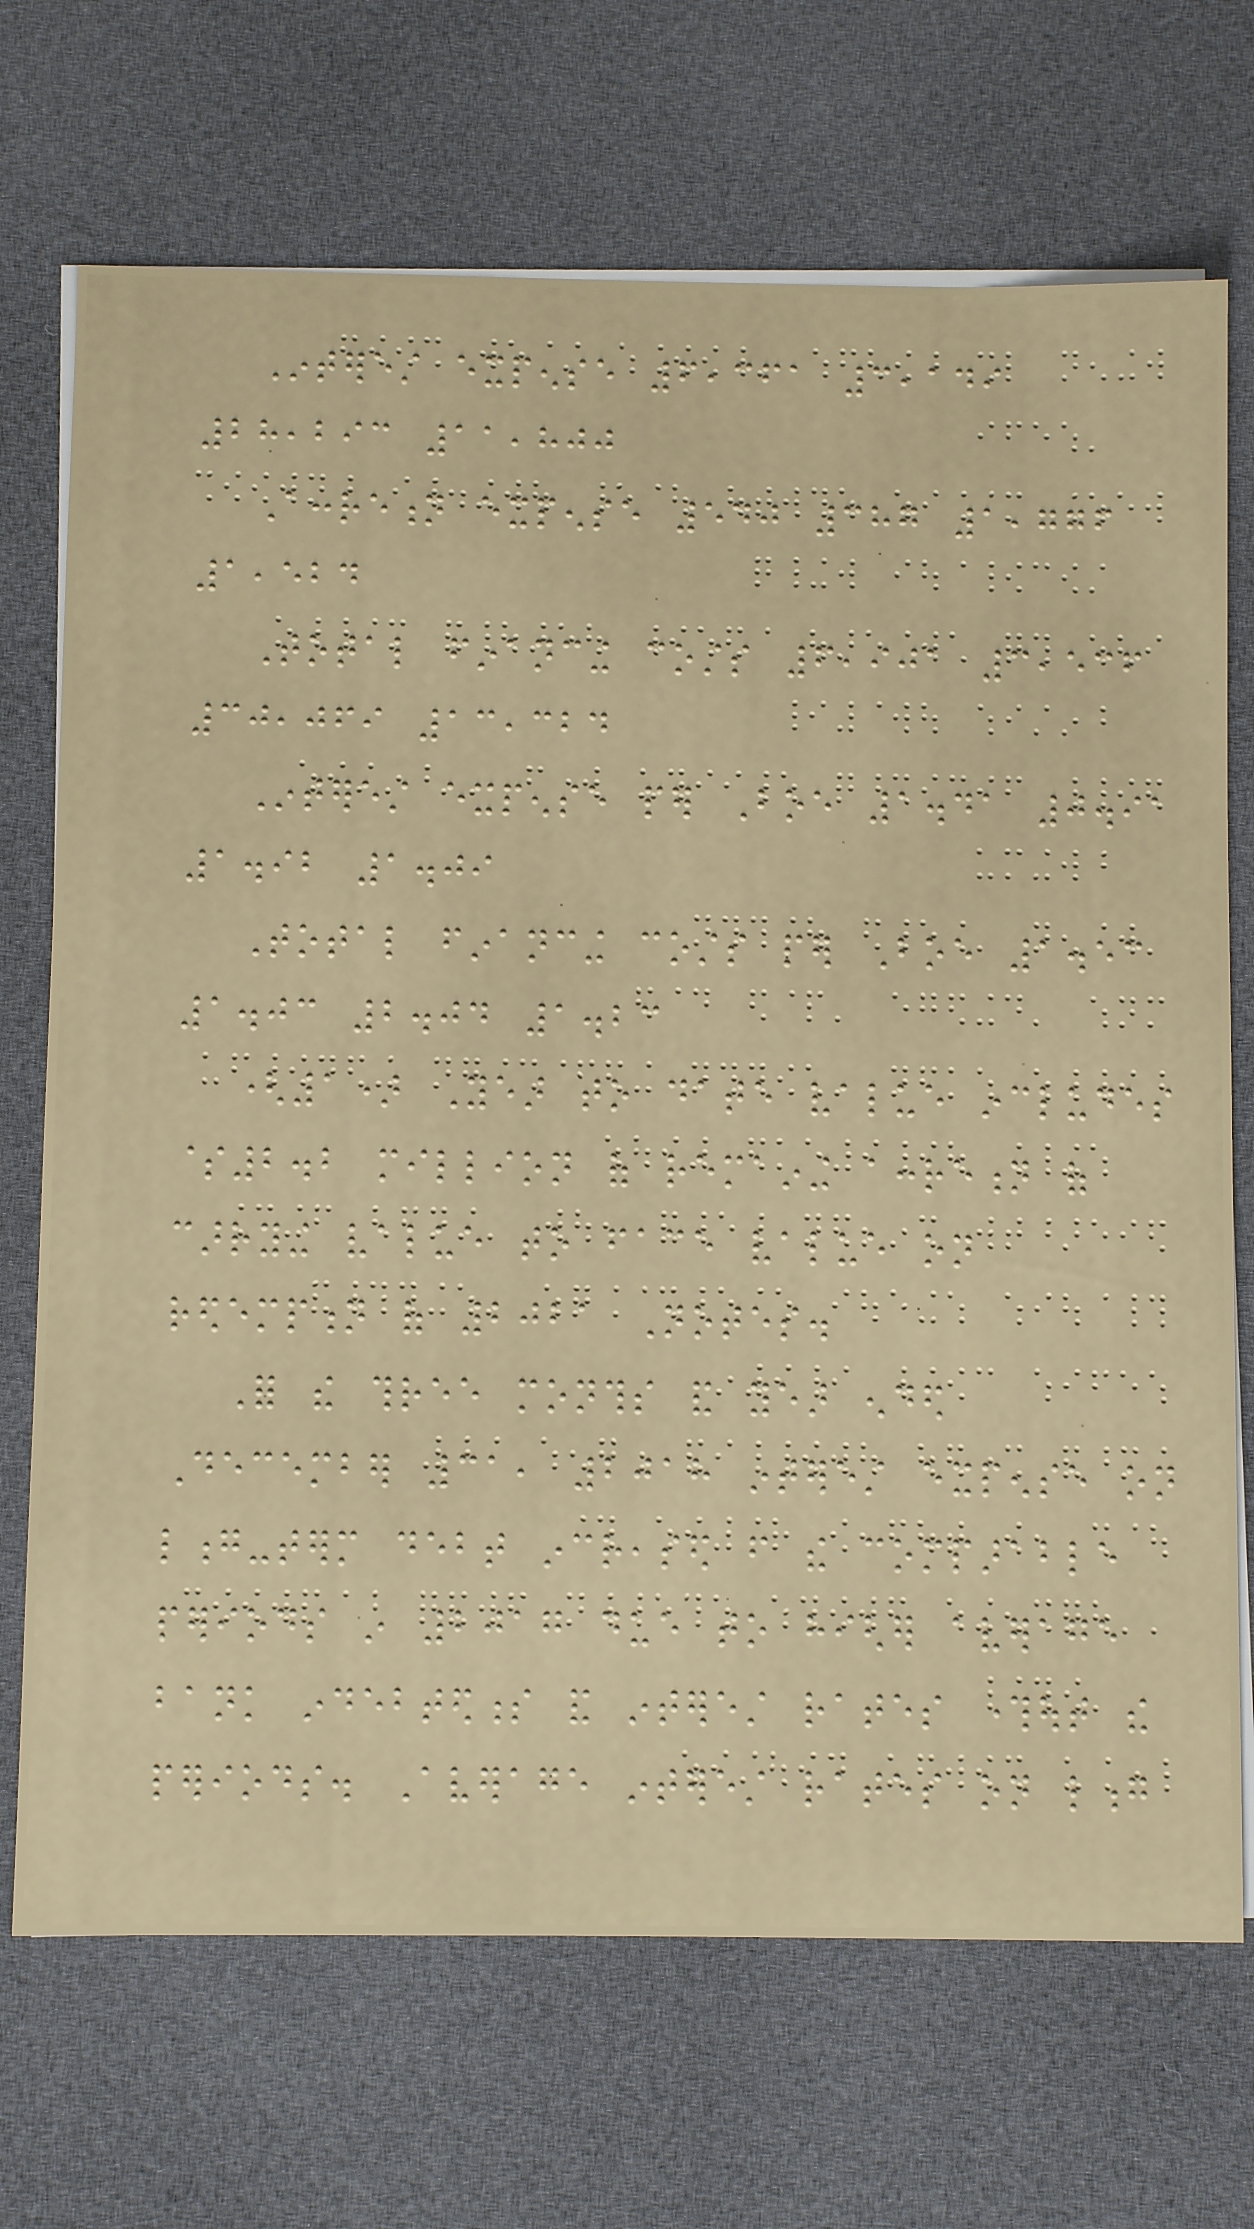Interest expense 6,361 3,149
28,293 11,800
Accretion expense 540 387 1,776
1,524
Total financing costs 6,901 3,536
30,069 13,324
Interest expense per Boe 1.41 0.91
1.92 1.09
Total financing costs per Boe 1.53
1.03 2.04 1.23
(1) Year to date value includes
$2.2 million of remaining accretion of
carrying value to face value on
redemption of 2021 Notes.
For the three months and year ended
December 31, 2018 interest expense on
long-term debt increased from the comparable
periods in 2017 due to higher average
bank indebtedness and interest rates throughout the
periods. Average interest rates on long
